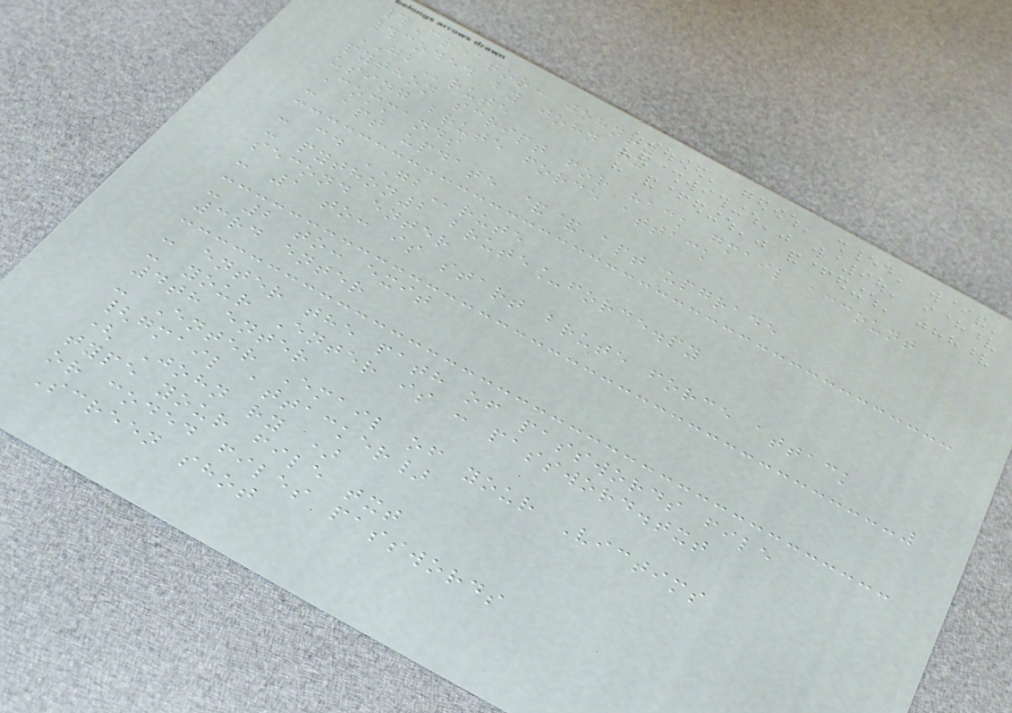#Creator: johnry
#coded by john ry
GBrute
python script for hack gmail account
using brute force attack
Commands
- apt update && apt upgrade
- cd GBrute
- python2 brute_force.py
second enter
- 1 to: is start brute force attack
- 2 to: exit
3rd enter
- enter the path of passwords file
- your Enter is : password.txt
4th enter
- Enter Email of your Victims
{gmail attacker}
( John ry )
type your file txt
or coded files passwords
Screen shot
